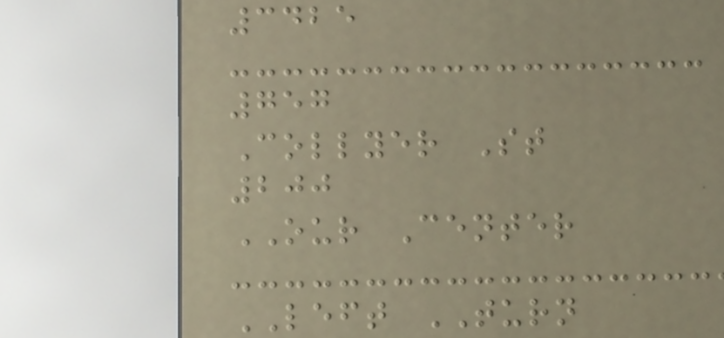3425
757
Collyer St
200
OUR Center
LEFT TURN
